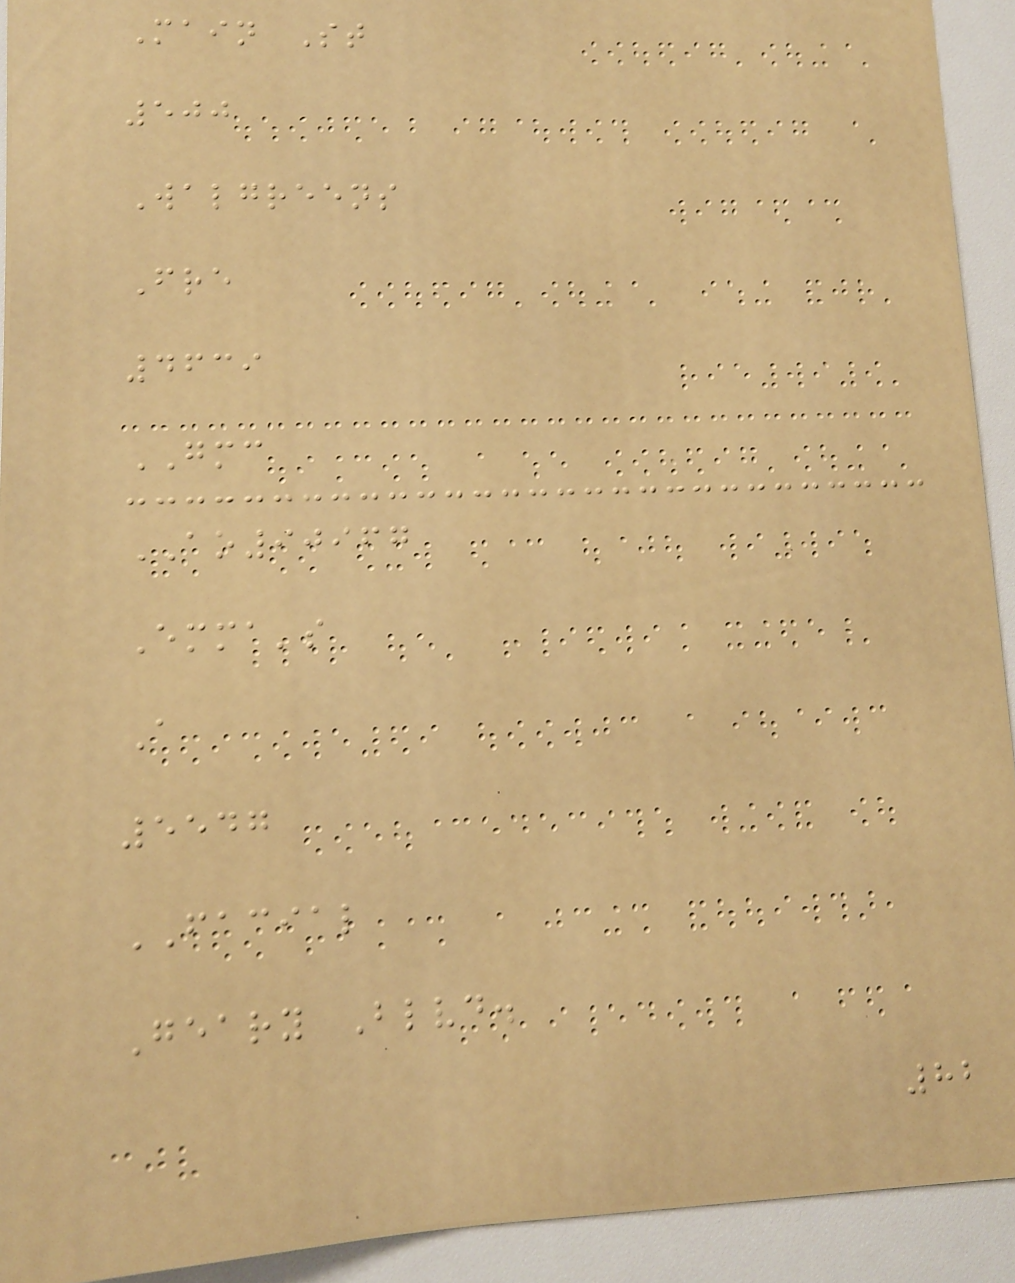Main St
500
Walgreens
Fre
4639
GMC
AO90967
Emma's
A
5547
FACIAL
Geary Blvd.
82
